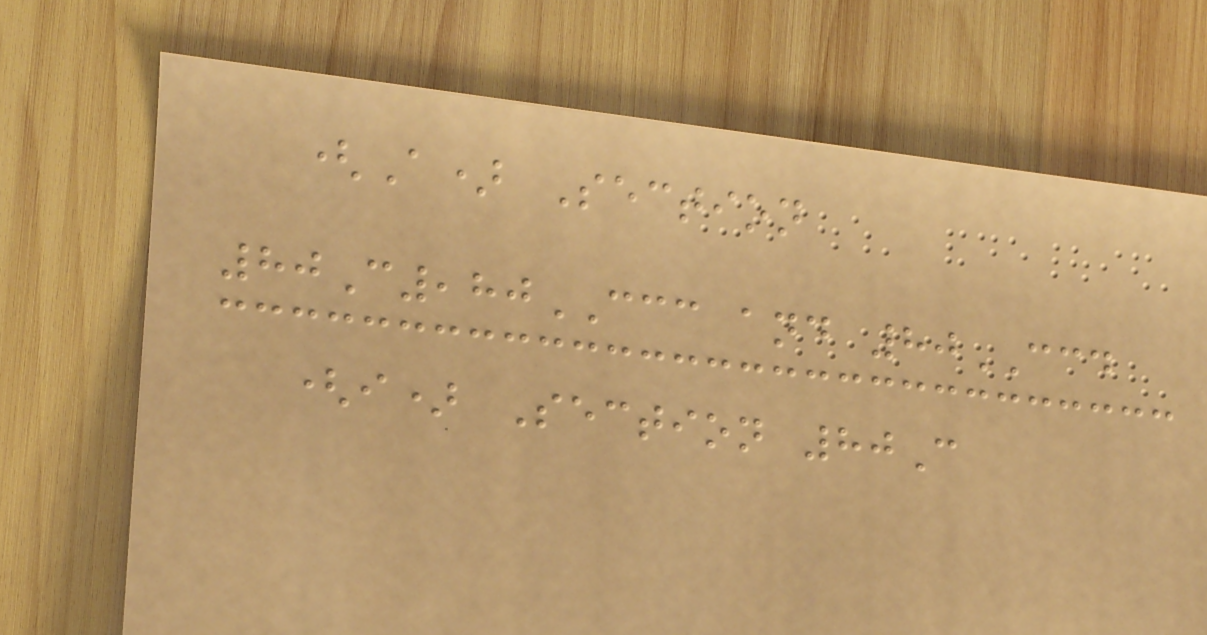(A) Section
80C,80CCC and 80CCD
(i) Section 80C
